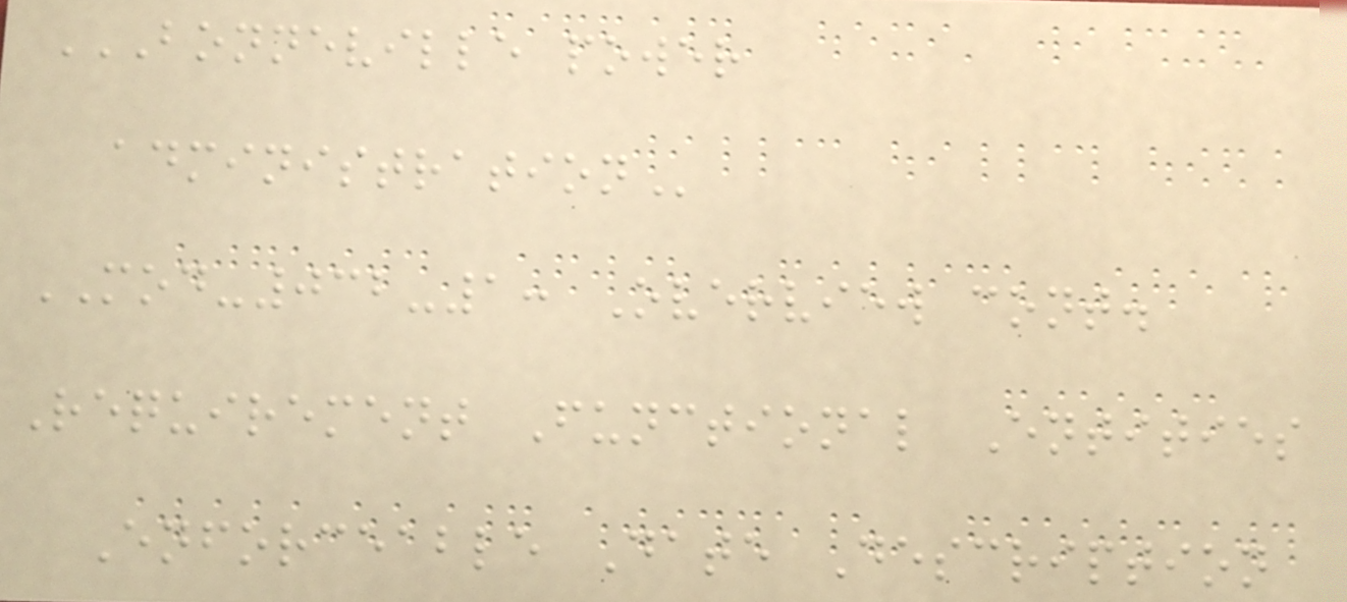BONNEVILLE POWER
ADMINISTRATION
MOD-032-1: Overview cont.
Requirement Functional Entities
Enforceable Date Description
